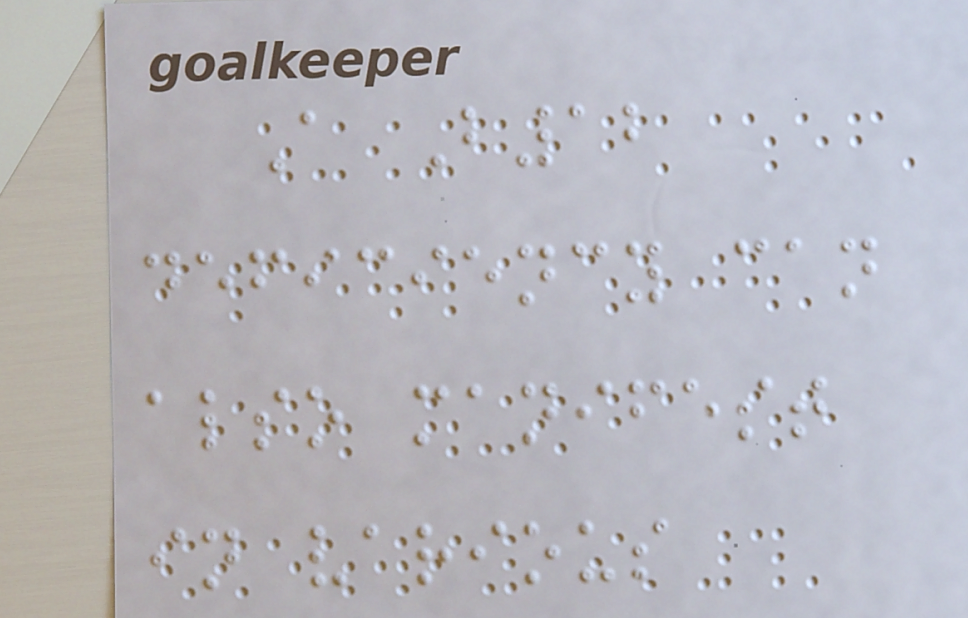A B12
deficiency can
also manifest
in various
